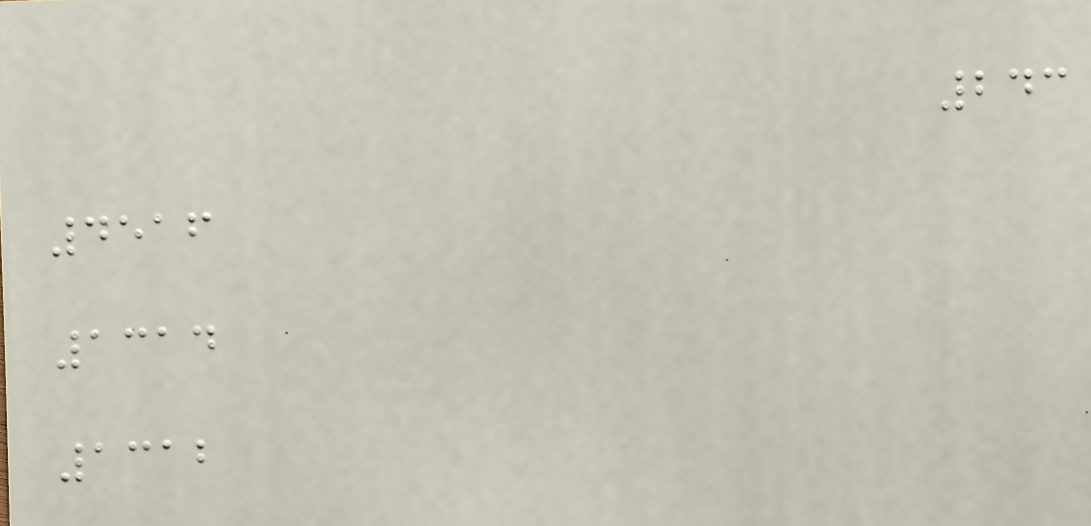243
4516
1314
1312
